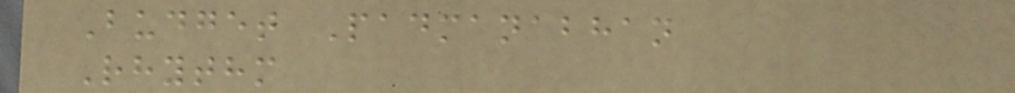Budget Padmanabhan
Rhythm
